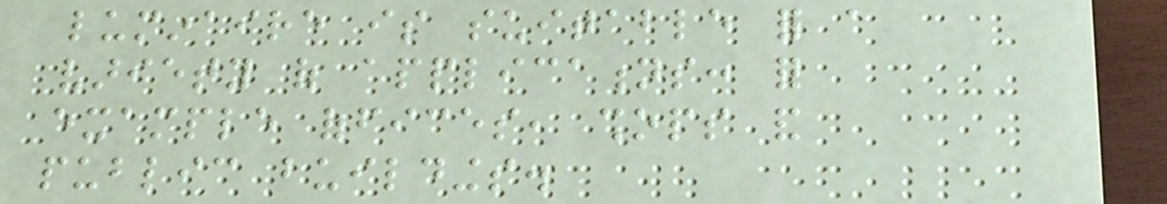luminaire is suitable for a
variety of applications: for
example offices, shops and
public buildings.
